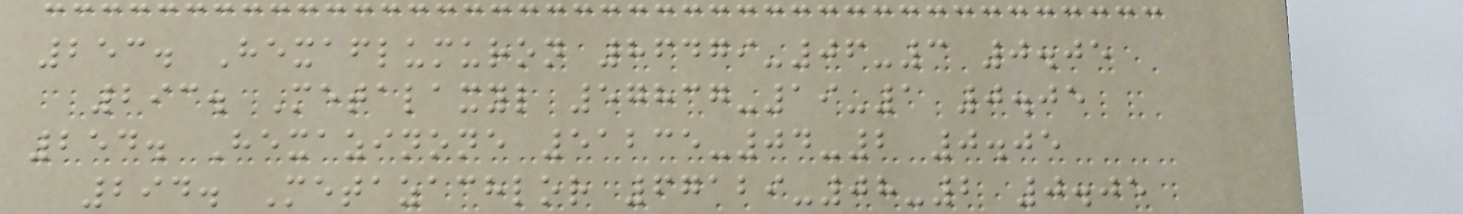253. Hexaflumuron 86479-06-3 0.05
293. Metalaxyl 57837-19-1 0.05
254. Hexazinone 51235-04-2 0.05
294. Metazachlor 67129-08-2 0.05
